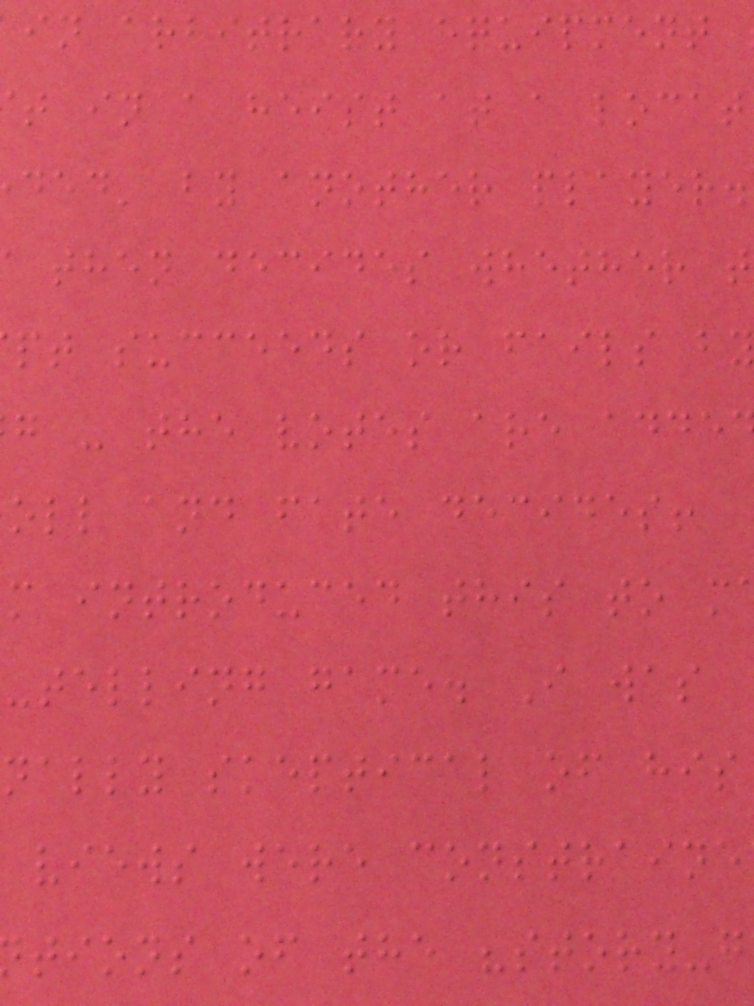in arbitrary equipment
t in a heist at a locat
ded' by another player.
then decides whether t
pt succeeds or fails by
g - the votes are adde
oll and fate decides!
m introduced this to m
-telling game. I was
nally skeptical of his
views were constraine
tions of the "story-g
